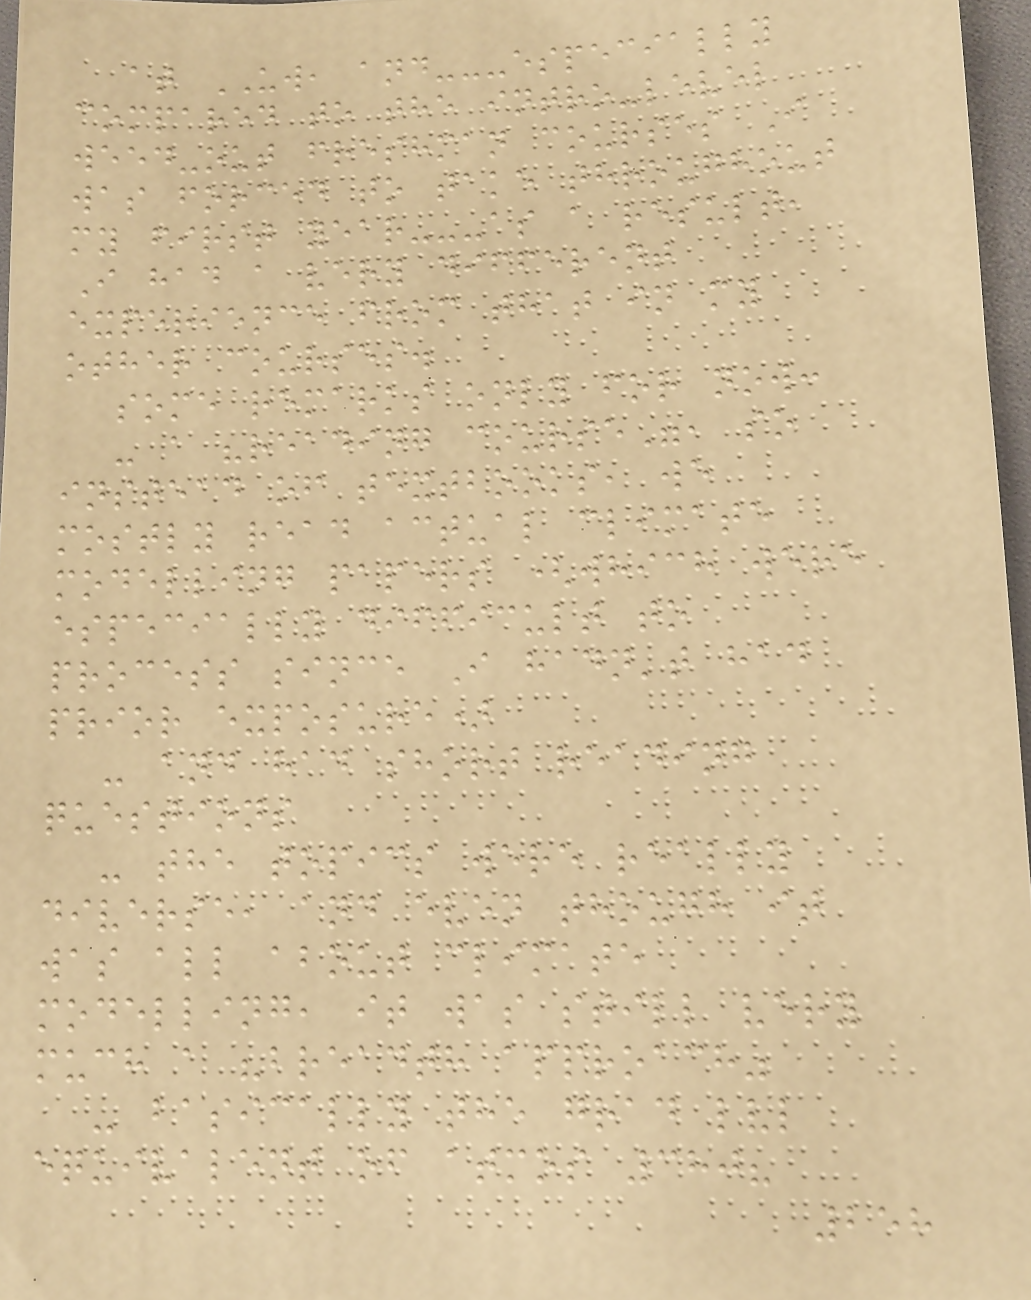at UW, and---especially
compared to the intro-level
weed-out freshman courses I
was forced to take throughout
my first year---as a result,
I had a very different
experience from that in my
other courses.
some remarks only for now:
- a "reading course", so
instead of textbooks, we
mostly read actual climate
modelling papers (which were
especially difficult to
process since I hadn't had
prior exposure)
- and had short reading
questions
- the topics were really
diverse, and even though it
was all about climate
modelling, it was still very
much a "breadth approach"
- basically the grad lvl
equivalent of atmos 380?
258
